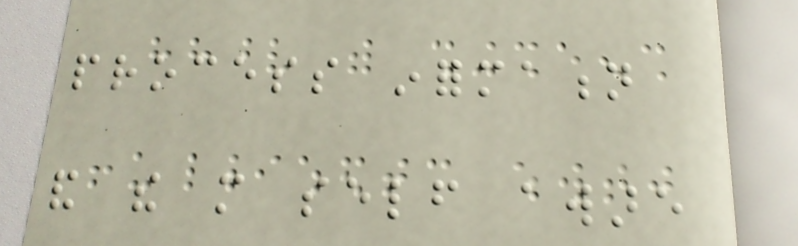process information
and the more self aware
